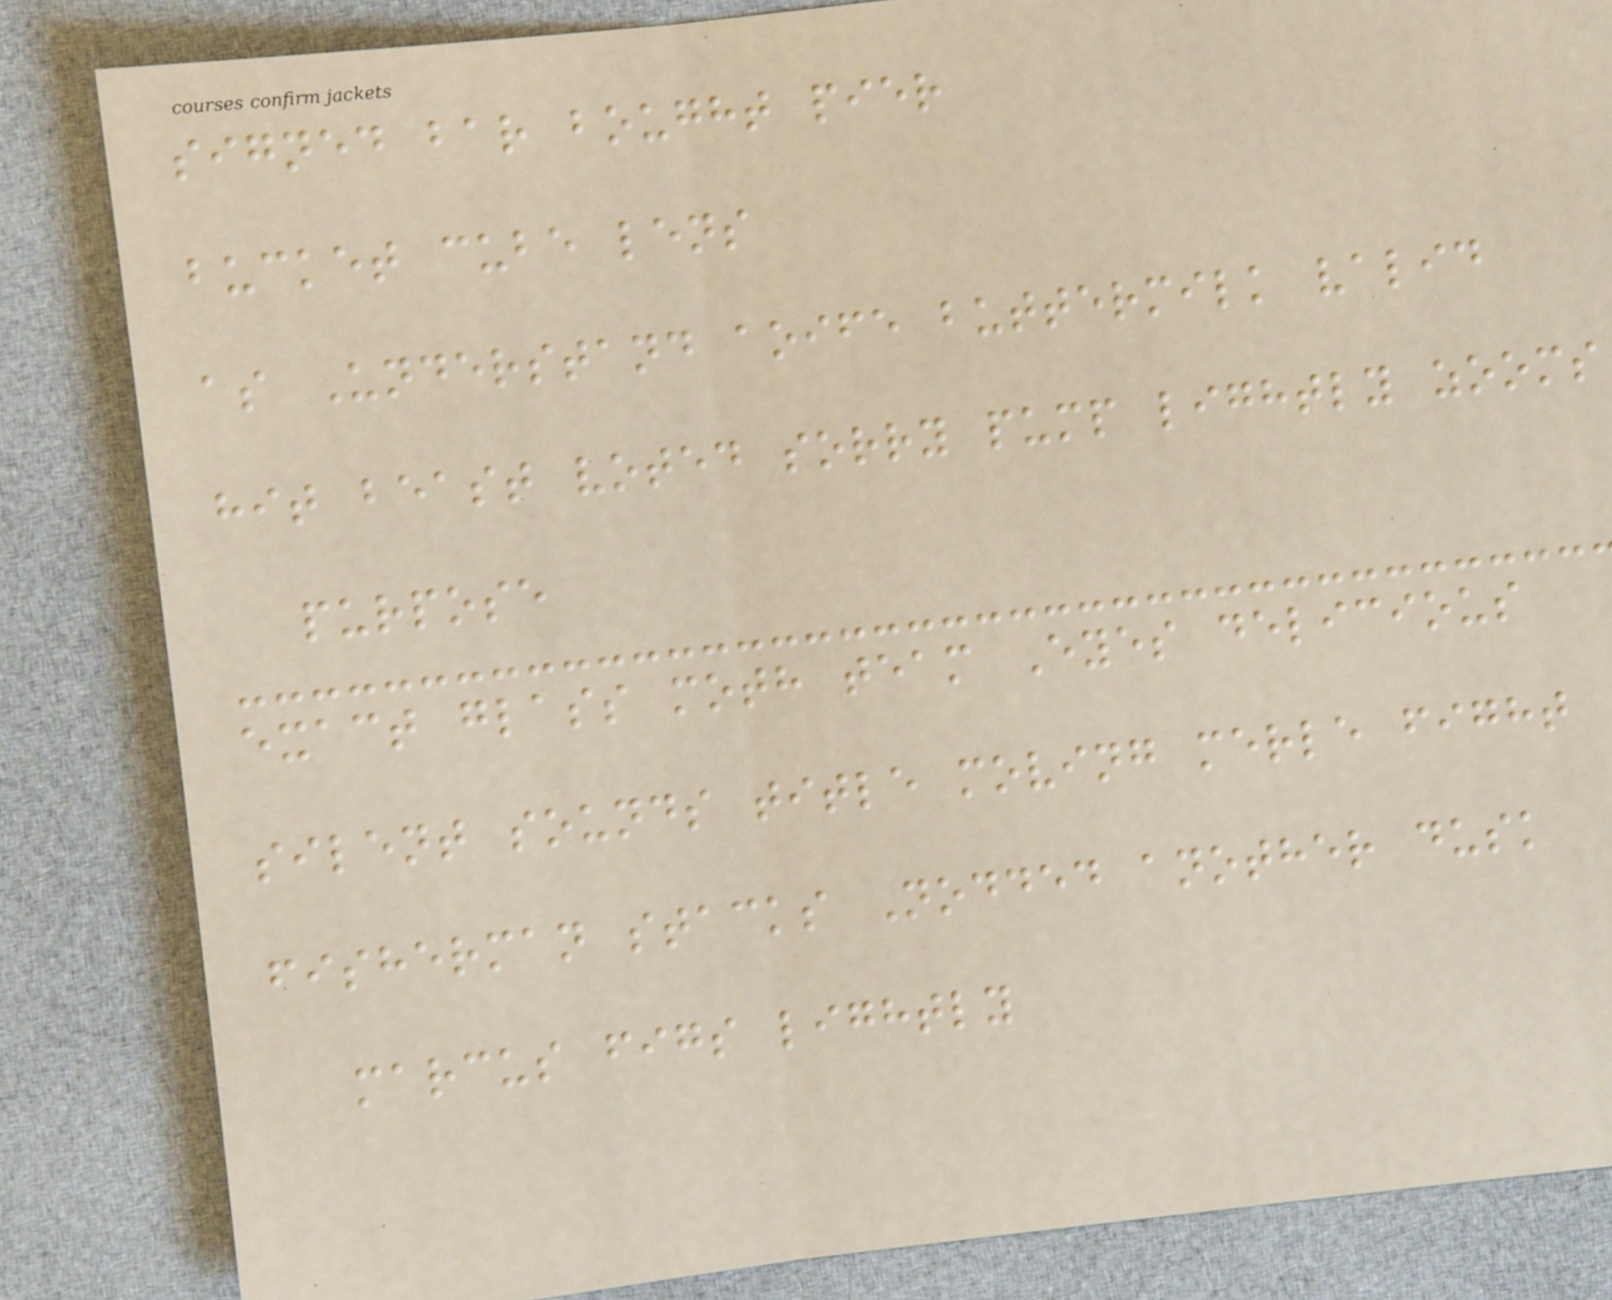signed bar bought pier
bucket cube lens
as Understand aoife buttermilk valid
hit beast voted sorry pump lightly zooms
purpose
exact glass moth team Eyes delicious
silent sounds title moving merle fight
fisherman stacks Nodded another dusk
marcus figs lightly
